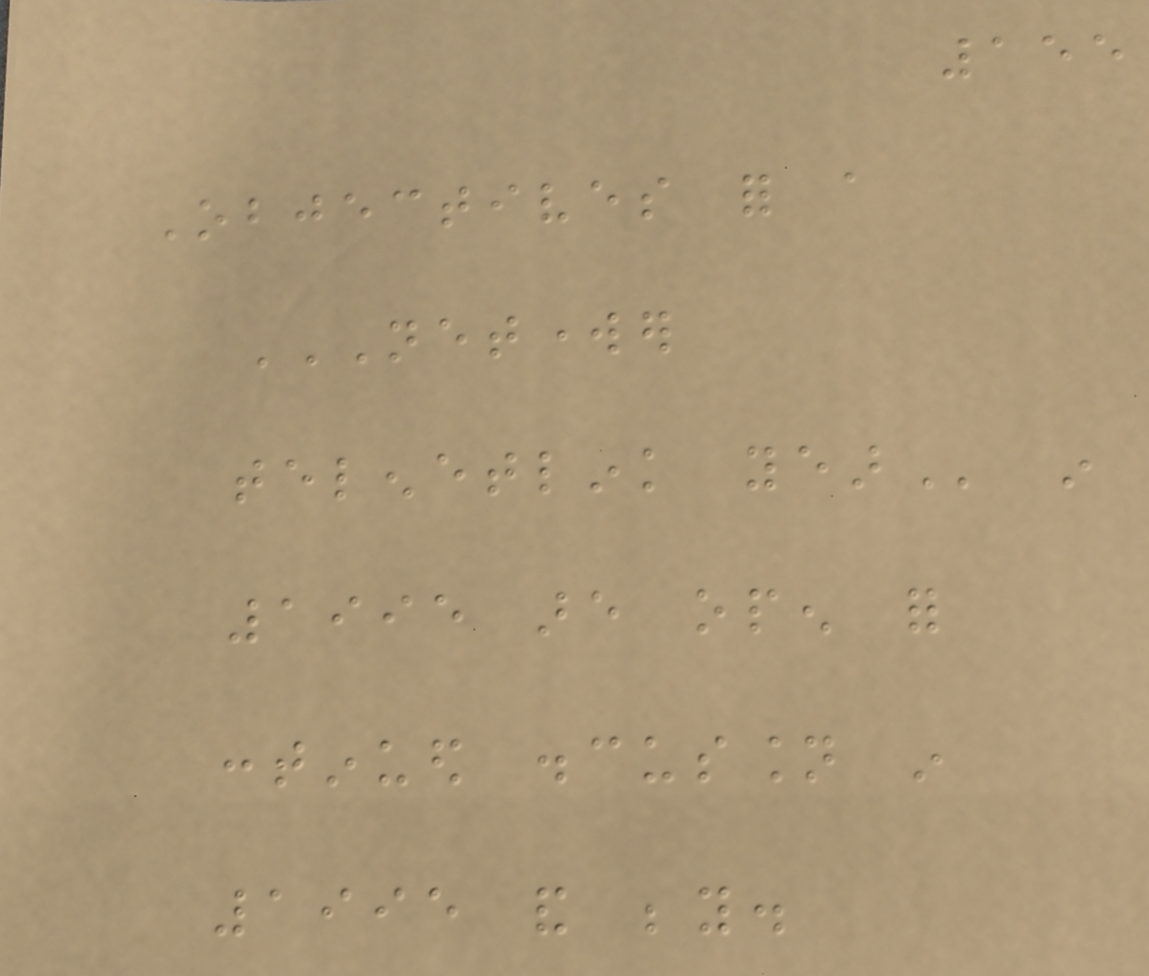155
Objectives for a
NETWORKER
TELENETLINK YEAR in
1995 are open for
continued discussion in
1995 and beyond.
